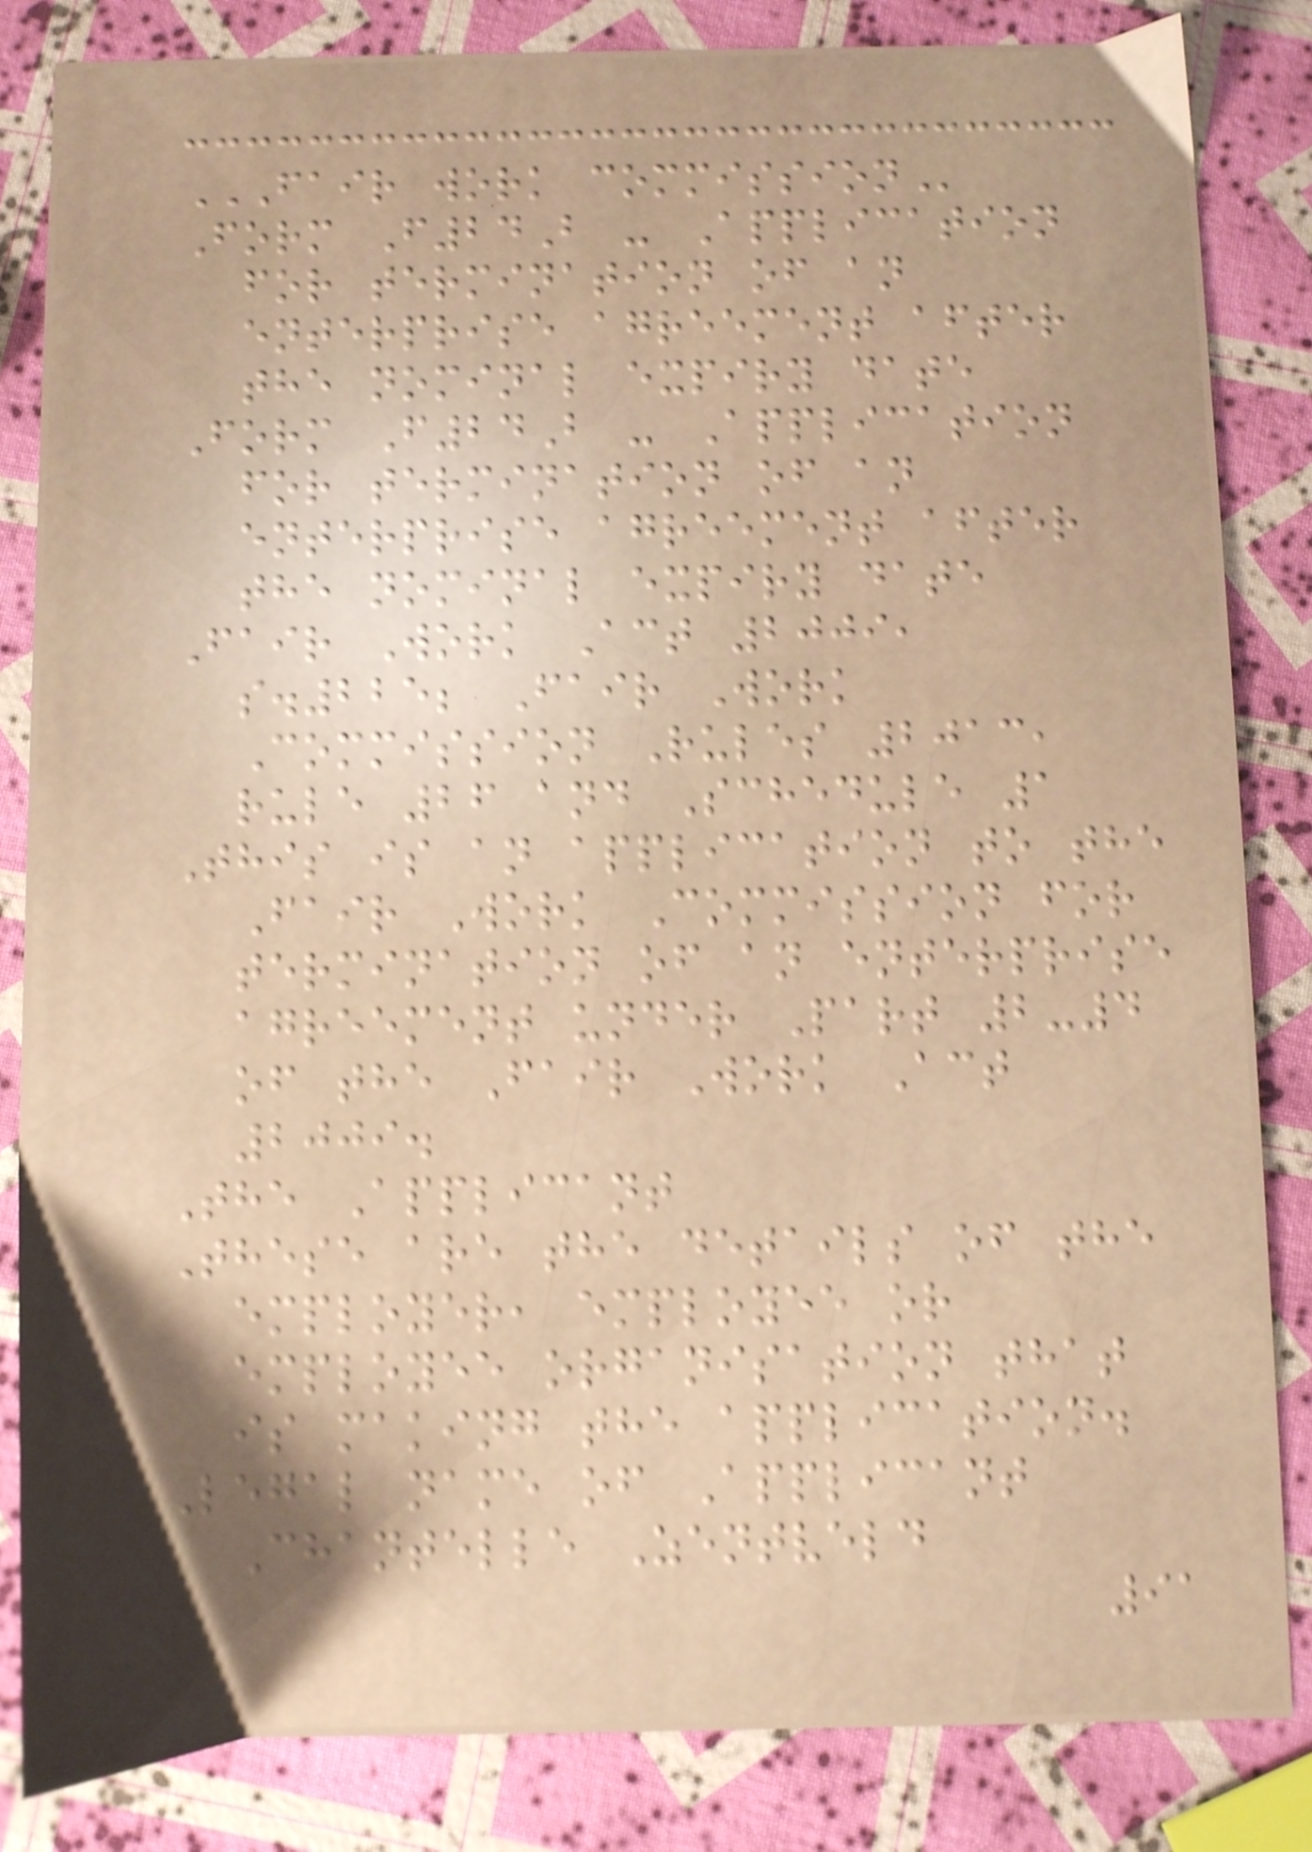FAIR WORK COMMISSION
Form F24B - Application
for termination of an
enterprise agreement after
the nominal expiry date
Form F24B - Application
for termination of an
enterprise agreement after
the nominal expiry date
Fair Work Act 2009,
s.225; Fair Work
Commission Rules 2013,
rule 26 and Schedule 1
This is an application to the
Fair Work Commission for
termination of an enterprise
agreement under Part 2-4
of the Fair Work Act
2009.
The Applicant
These are the details of the
employer, employee or
employee organisation that
is making the application.
Legal name of Applicant
Chantelle Zentveld
91
